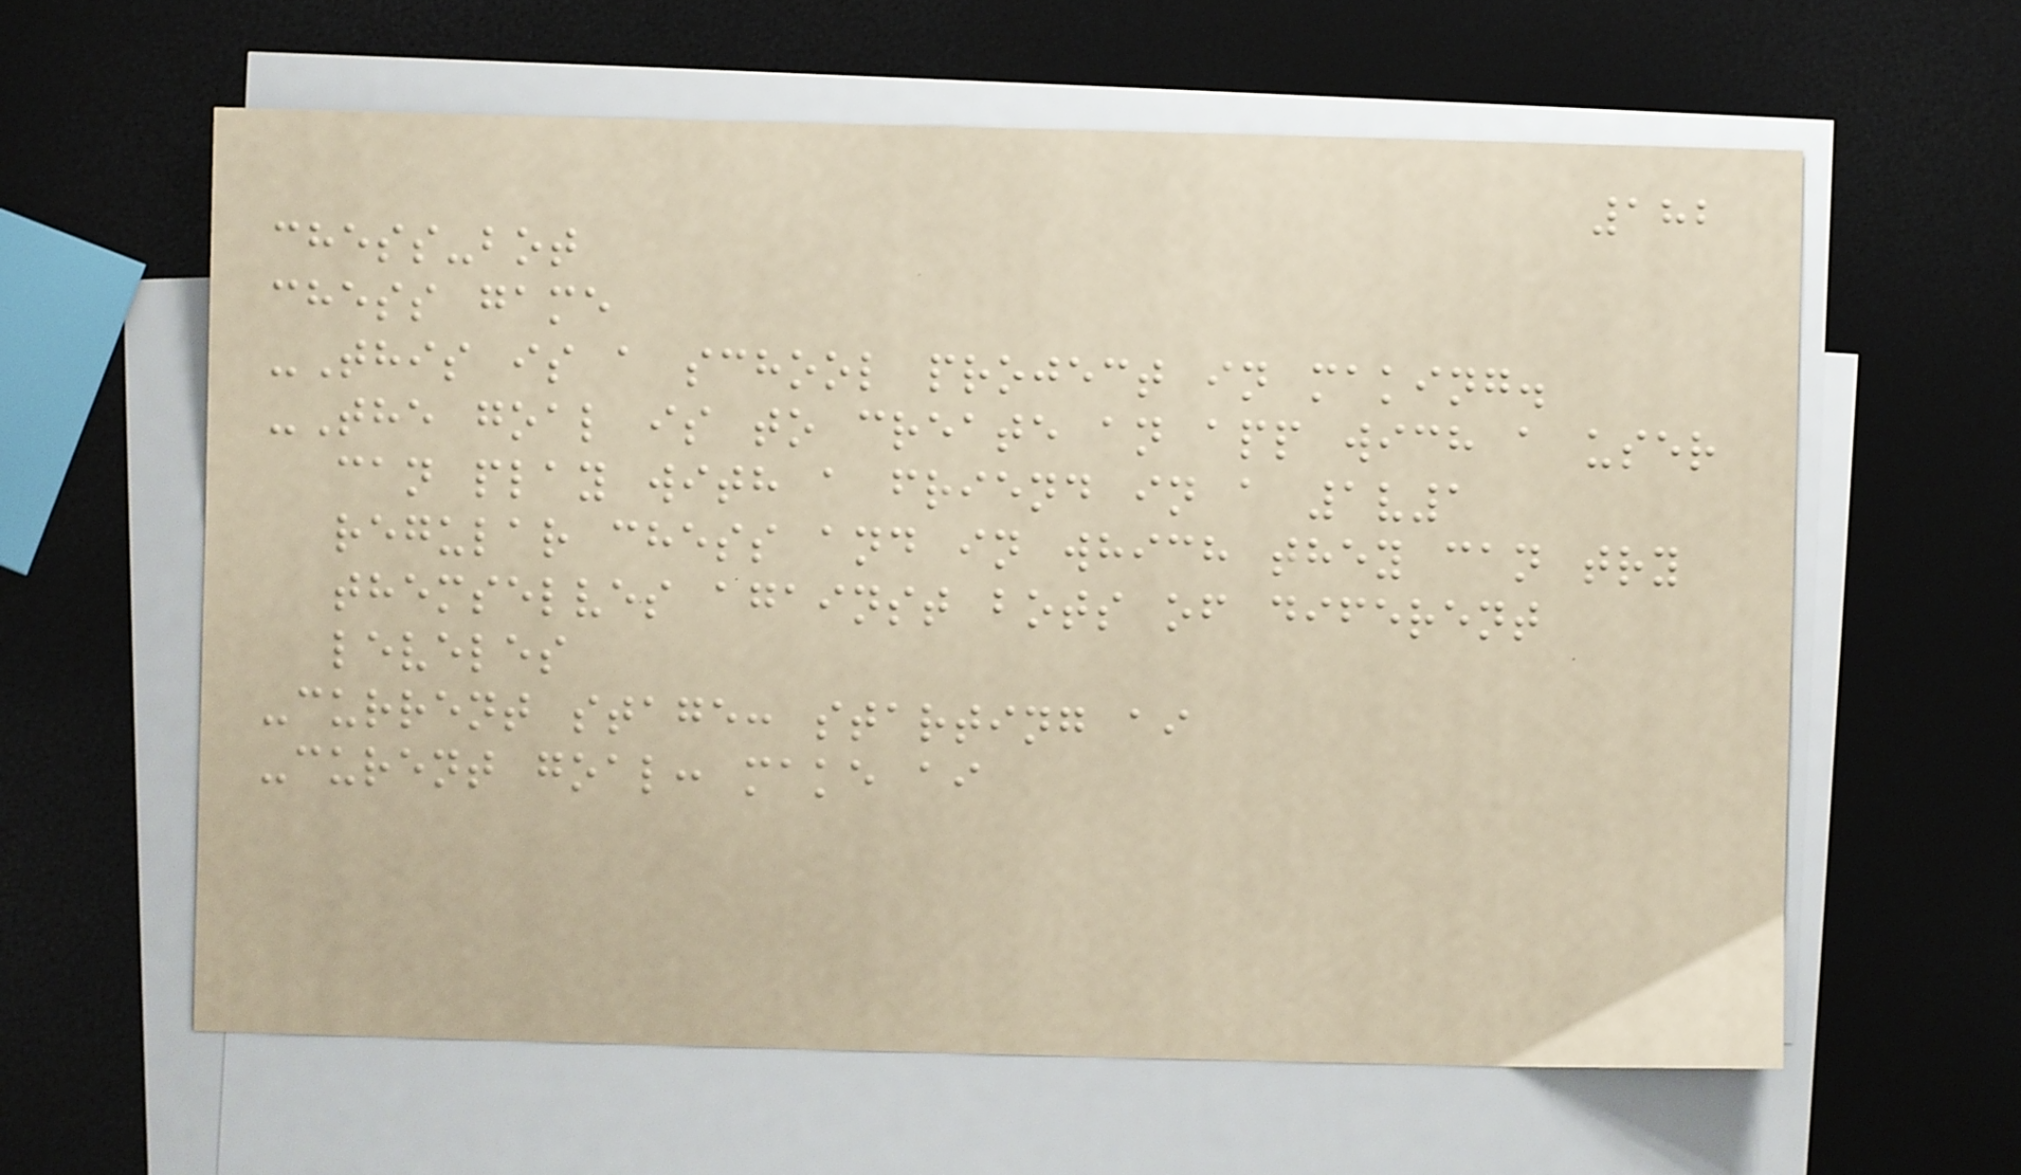182
chess-bot
chess game
-This is a school project in making.
-The goal is to create an app wich a user
can play with a friend in a 1v1
regular chess and in which they can try
themselves against bots of diferent
leveles
-current stage: starting ai
-curent goal: make ai
